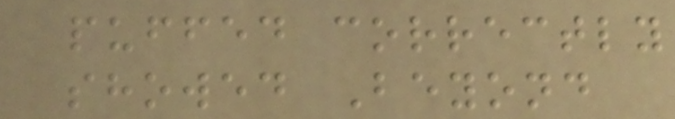puffed correctly
showed Beyond
